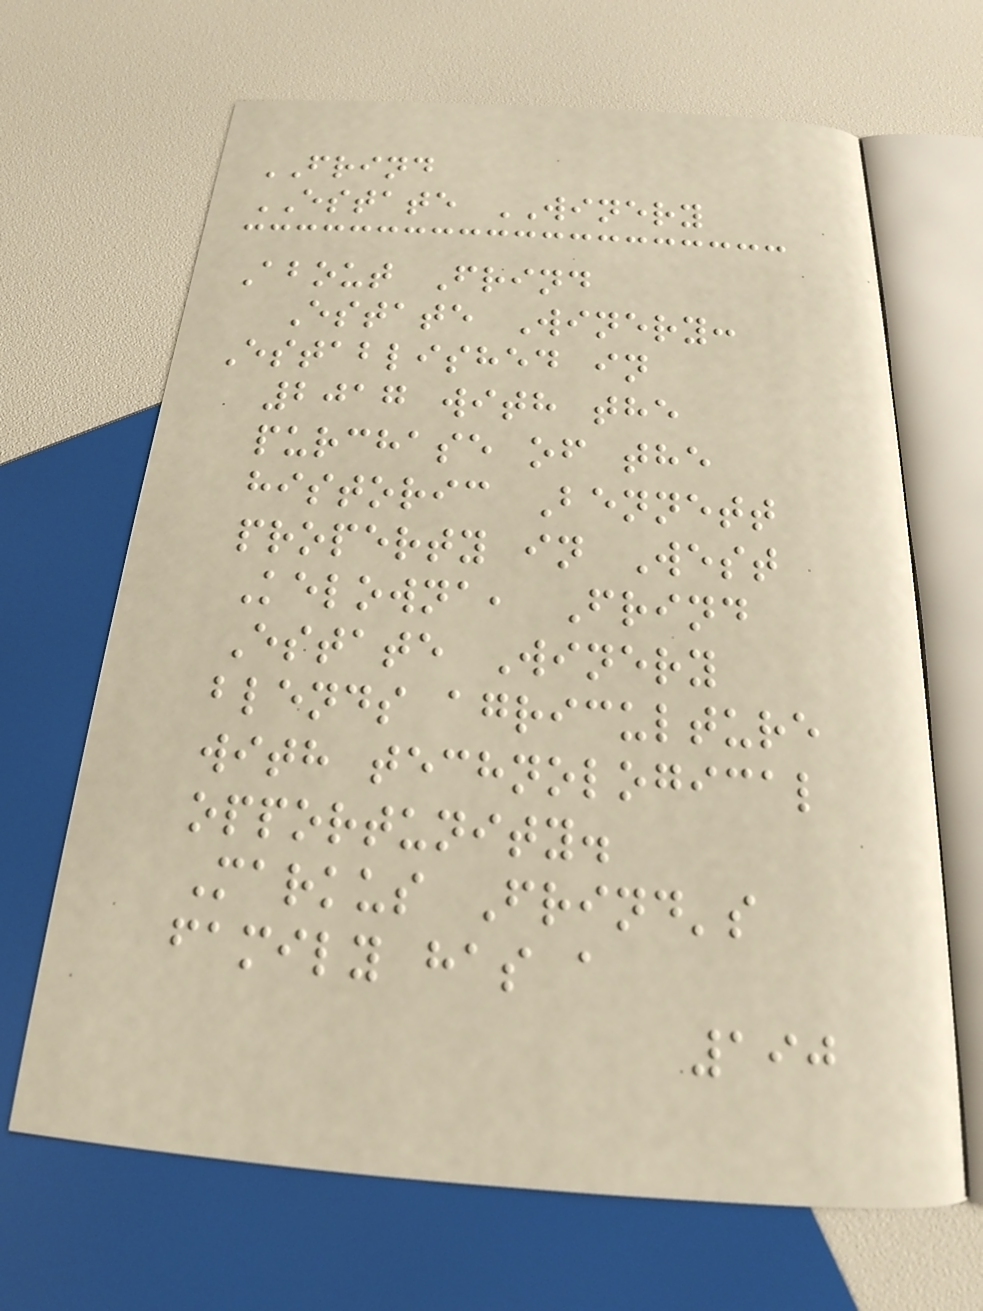FRIND
ESTATE WINERY
About Frind
Estate Winery:
Established in
2017 with the
purchase of the
historic Bennett
property in West
Kelowna, Frind
Estate Winery
blends agriculture
with technological
opportunity.
Markus Frind's
family has a
190
